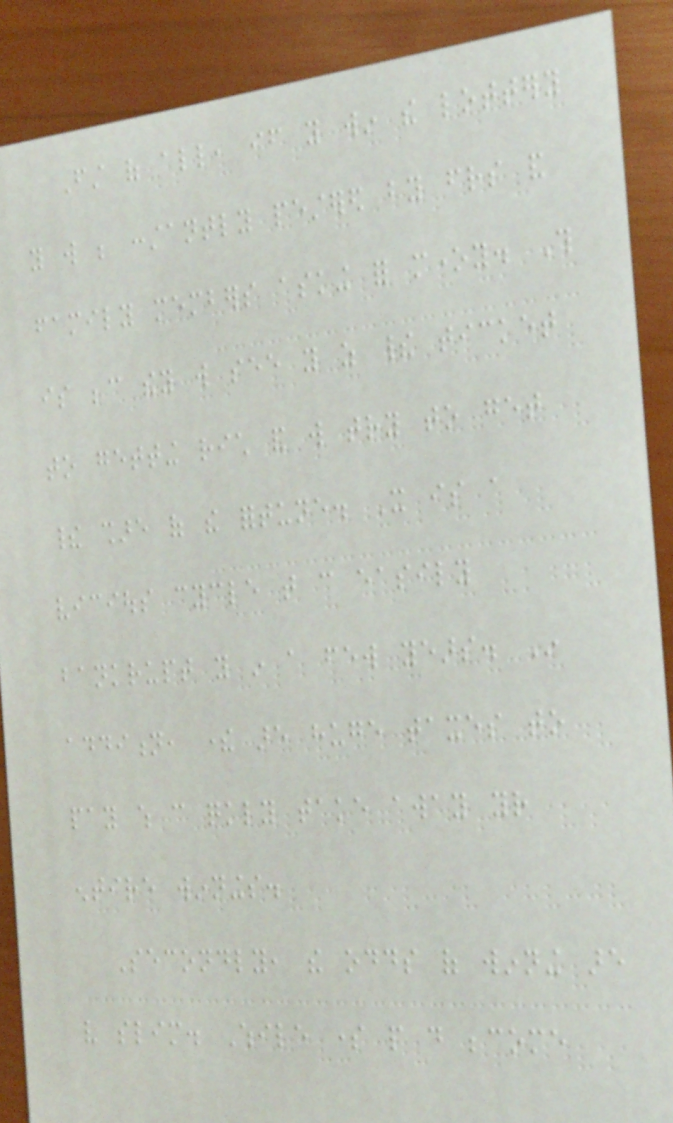First of all, if you win the lottery
you will be constantly pestered by friends and
family members asking for money. This
is because they will see you as their ticket
to getting rich and will try to get
their share of the fortune. It is a
vicious cycle that can easily
bankrupt you in a few years. In
addition, there are huge taxes to
pay which can quickly take away your
entire winnings.
Secondly, the odds of winning are
very slim. While some people do become
